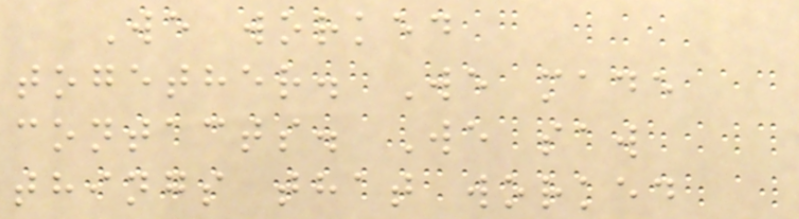We worked
together. We made
contacts. We saw
things that worked
